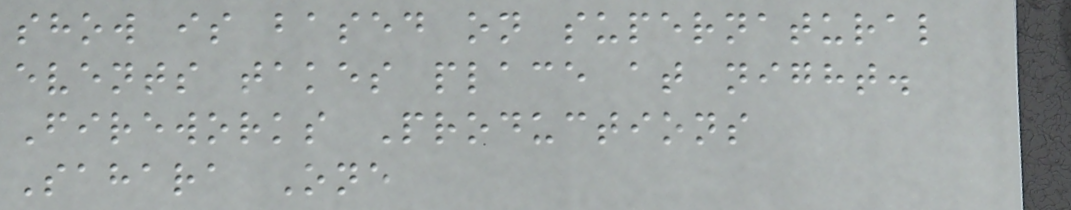show is based on supernatural
events takes place at night.
Fireworks Productions
Sahara One
